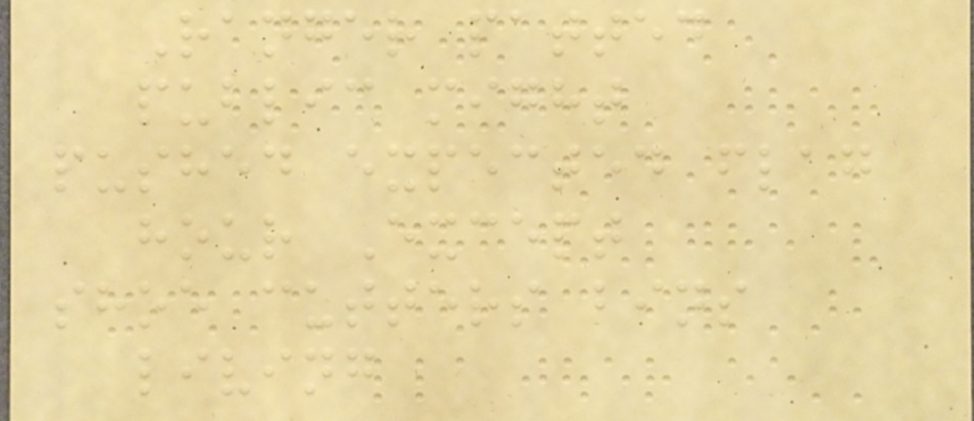Ranger patted
public might
pushed expected flag
hour Except
shoe cutters bins
living
